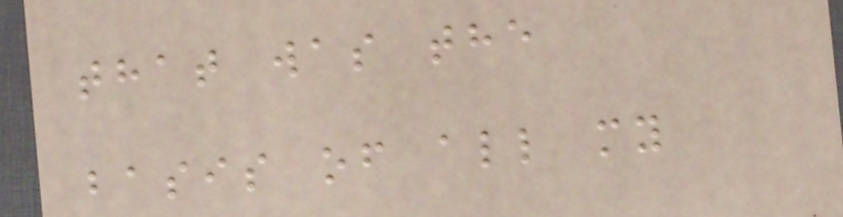that was the
basis of all my
